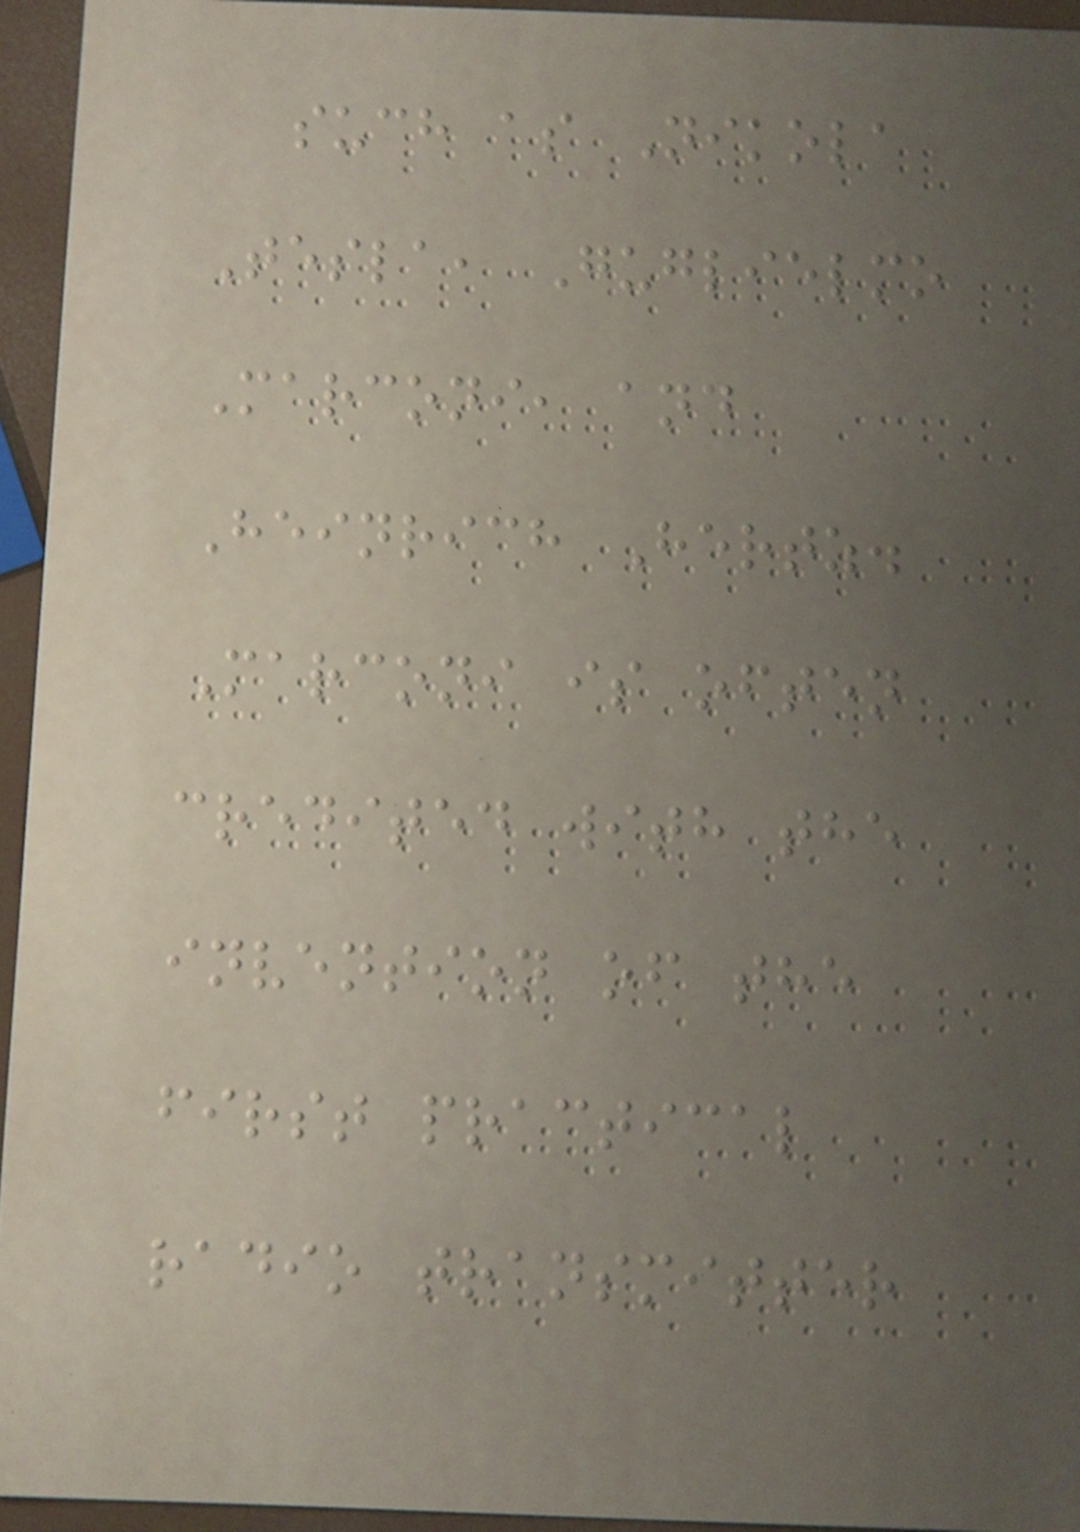such as Nikola
Tesla, Guglielmo
Marconi, and
Heinrich Hertz.
Marconi is often
credited with the
invention of the
first practical
radio transmitter
